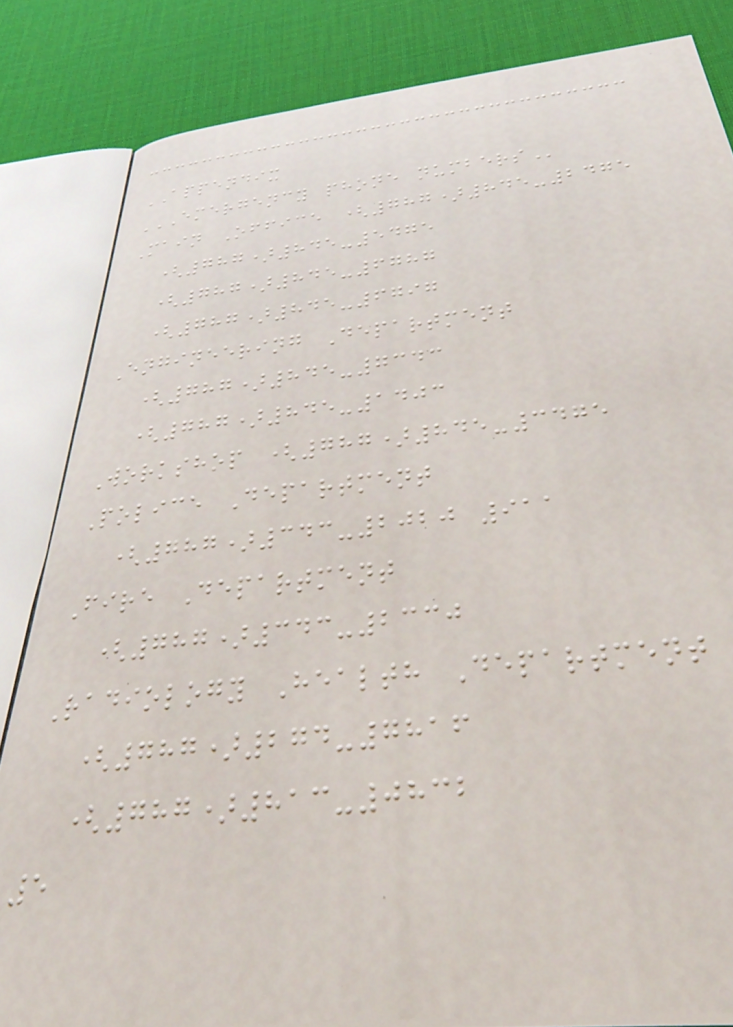APPENDIX
EMERGENCY PHONE NUMBERS
Main Office (787)845-2475
(787)845-5475
(787)845-6787
(787)845-6797
Engineering Department
(787)845-7343
(787)845-1403
Workshop (787)845-3475
Police Department
(787)343-2020 911
Fire Department
(787)343-2330
Radiology Health Department
(787)274-7816
(787)813-0832
5
